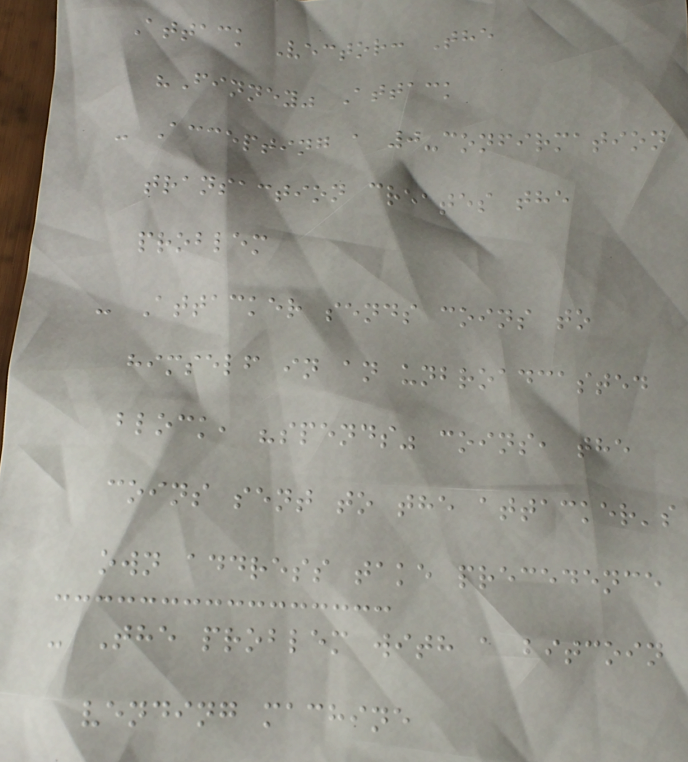Attack Vector: The
"Finney" Attack
- Accepting a 0-confirmation
transaction creates the
problem
- Attacker sends coins to
himself in an unbroadcasted
block, "spends" coins, the
coins sent to the attacker's
own address take precedence
- The problem with a bitcoin
vending machine
